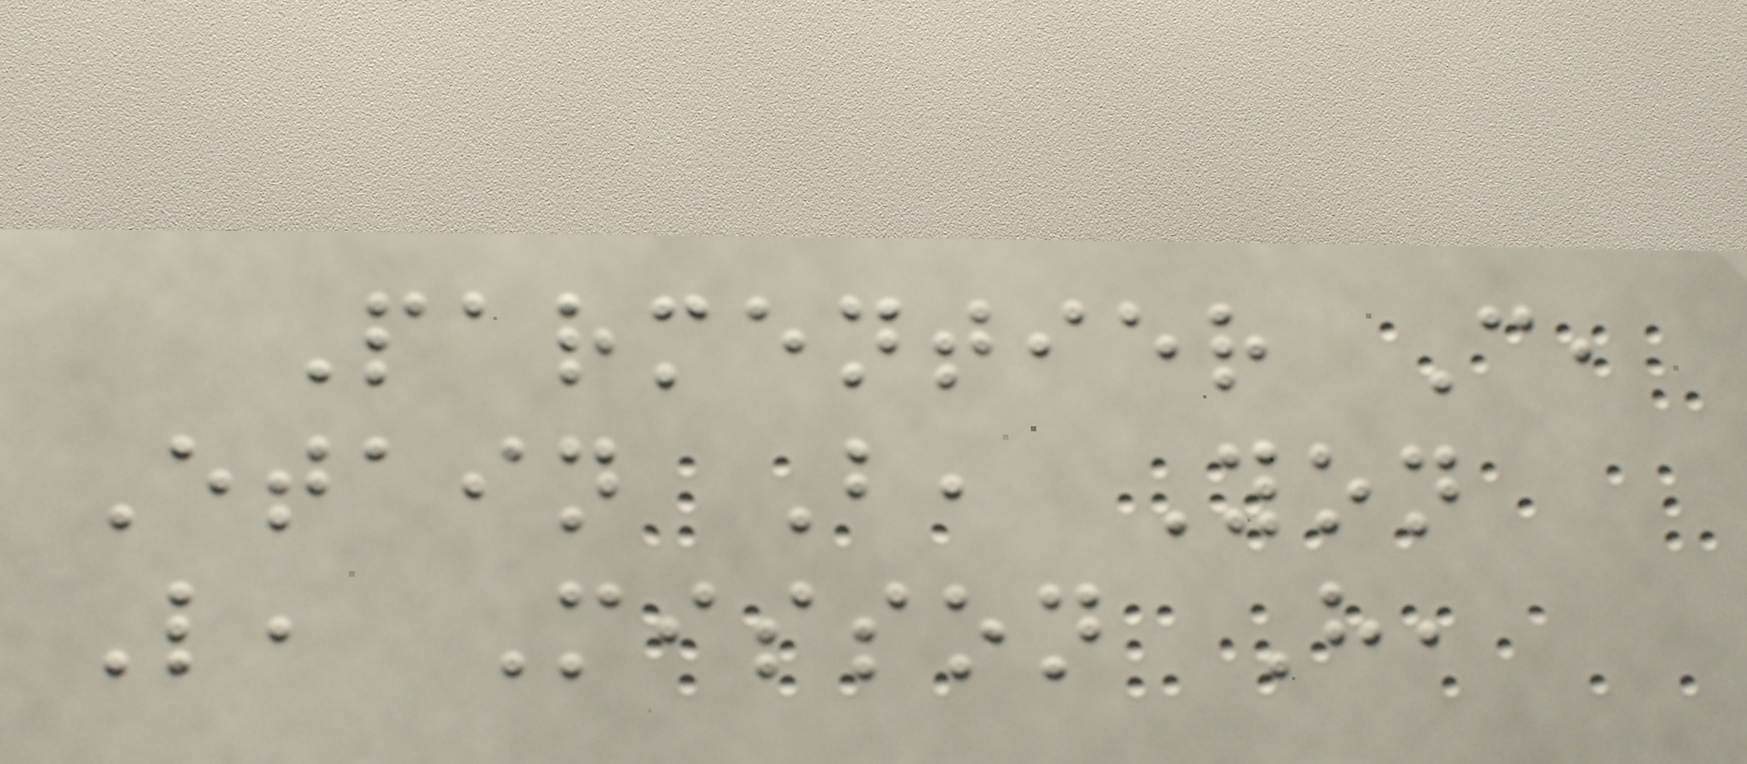Parmentier C,
Etain B, Yon
L, Misson H,
